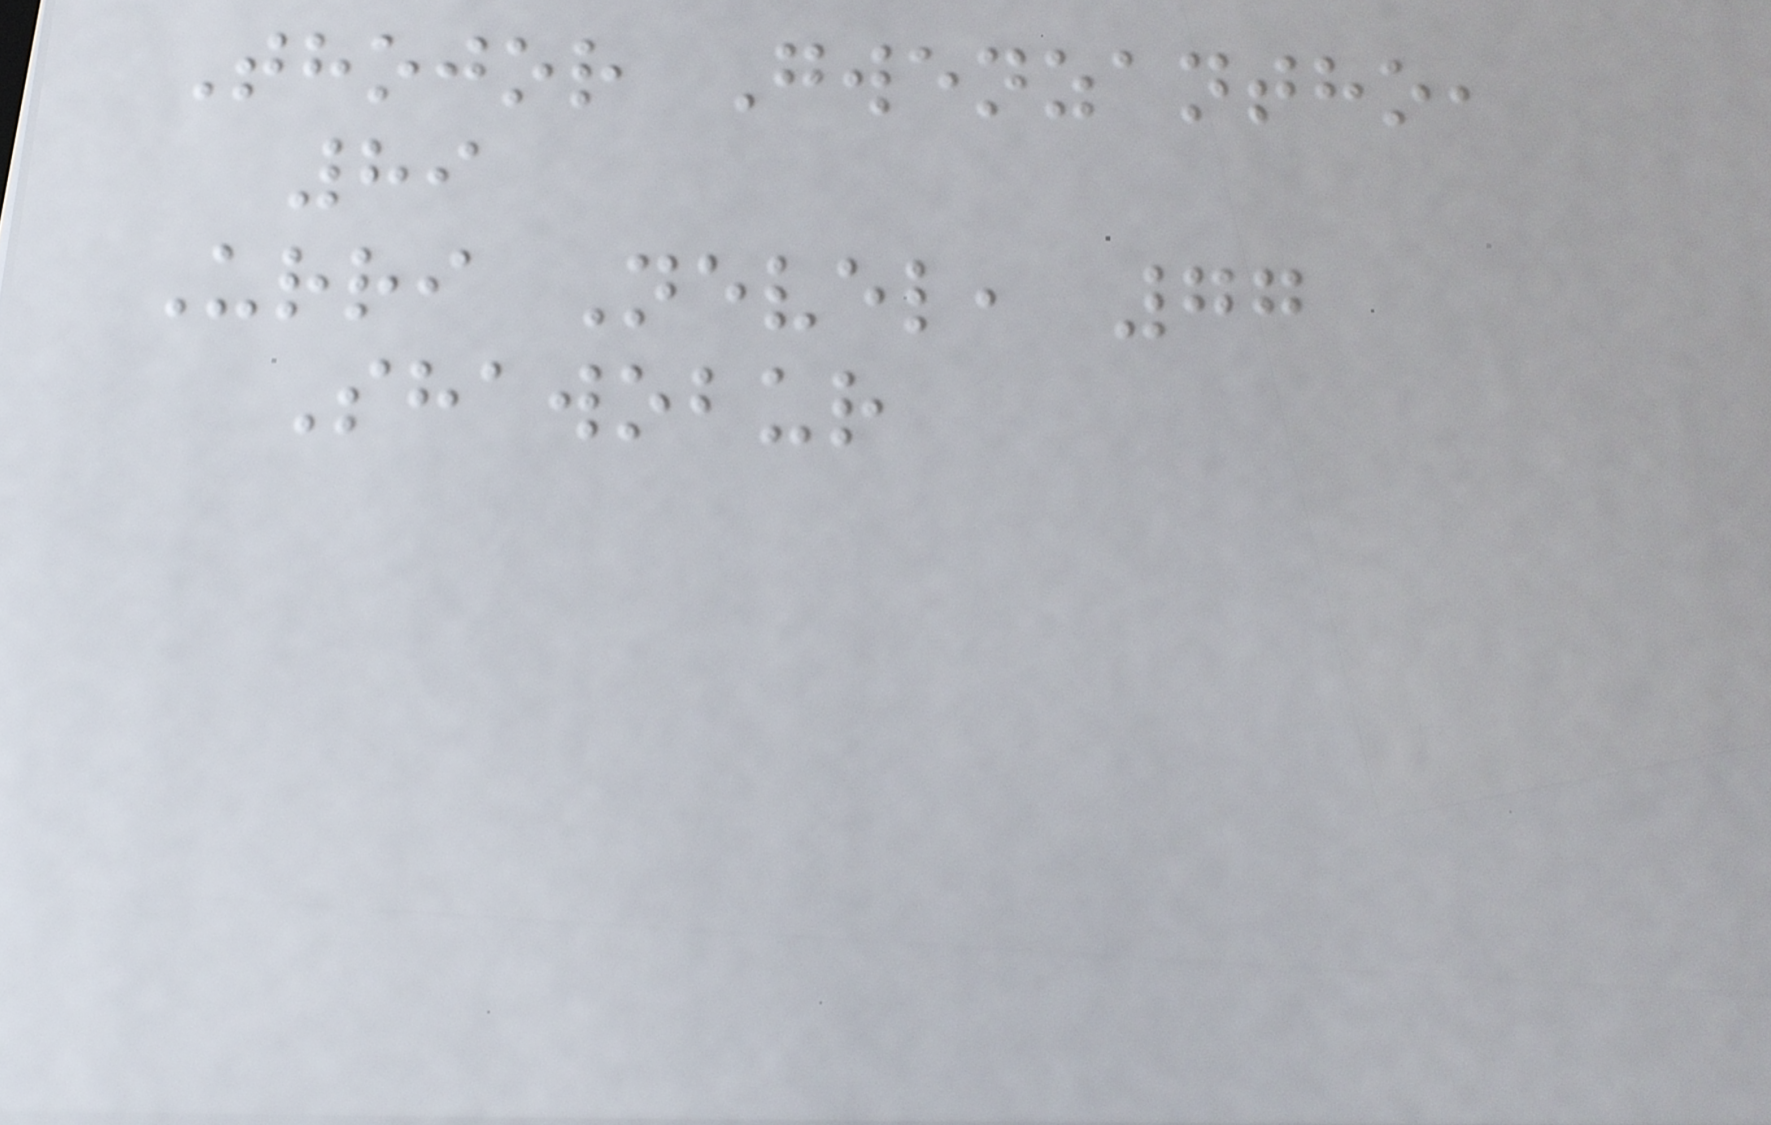Thojor Gwenzantho,
89
Urri Nevel, 77
Shawobur
